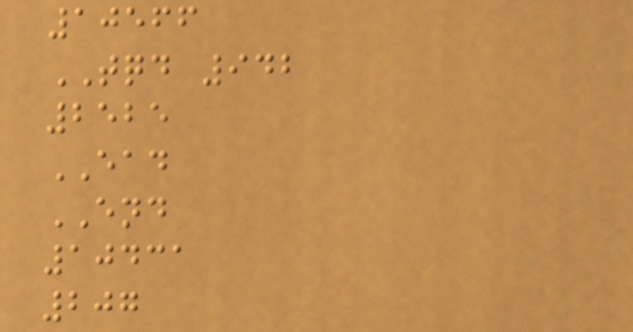10566
TQD 942
2525
EAD
END
10431
207
